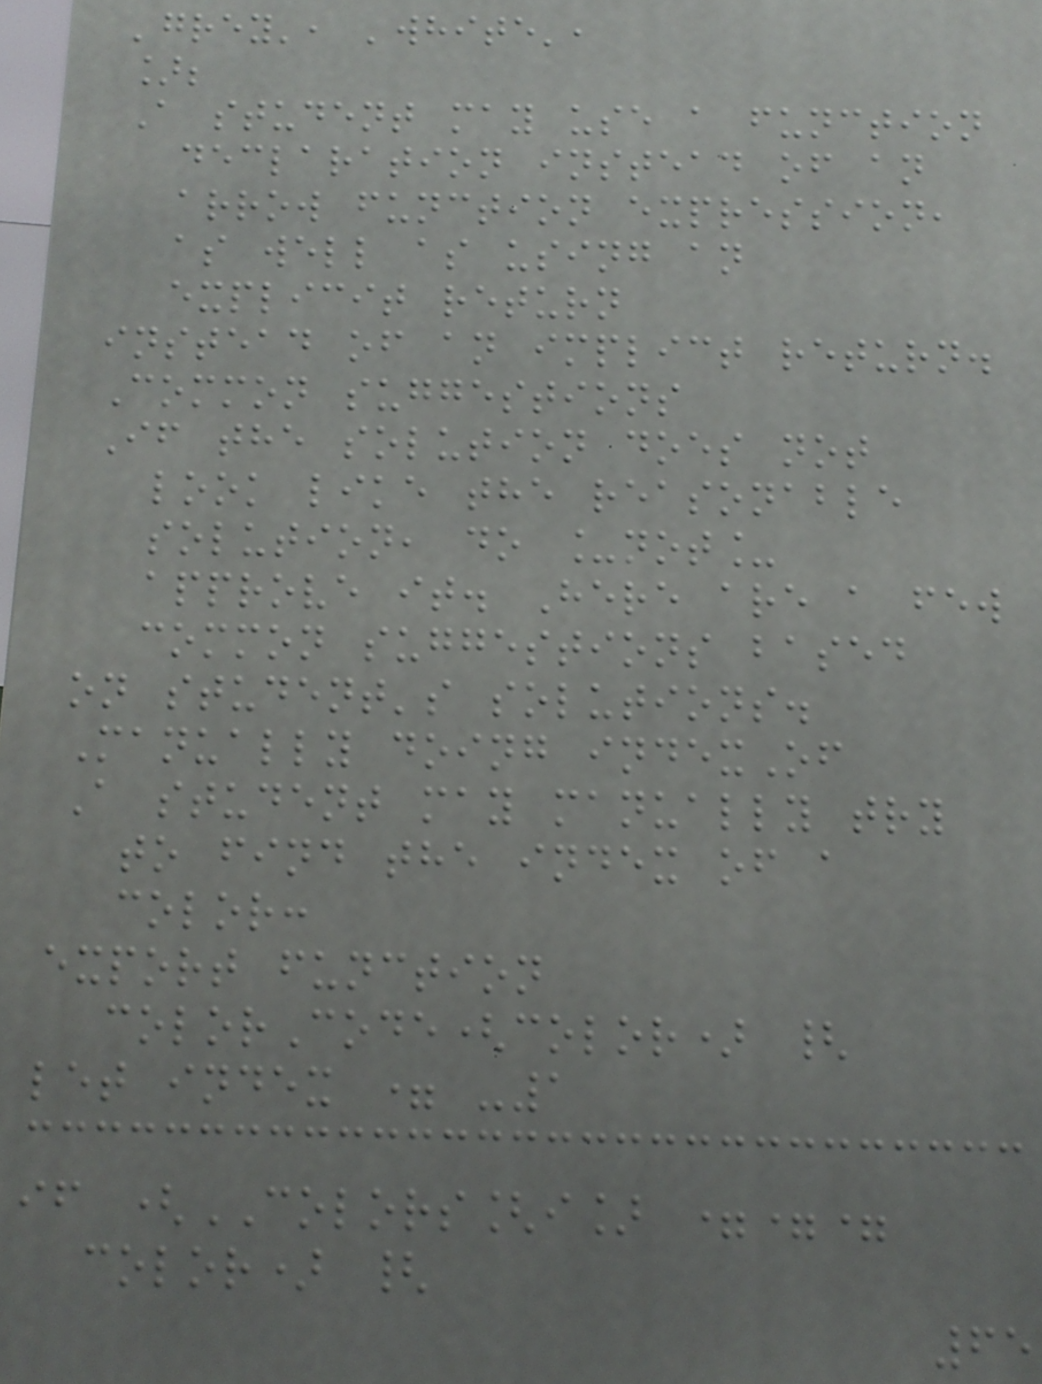'grey', 'white',
];
A student may use a function
declaration instead of an
arrow function expression,
as well as using an
explicit return
instead of an implict return.
Common suggestions
If the solution does not
look like the reasonable
solution, do _not_
approve it. Here are a few
common suggestions based
on student's solutions.
Manually doing indexOf
A student may manually try
to find the index of a
color:
export function
colorCode(color) {
let index = -1
if (COLORS[i] ===
color) {
65
